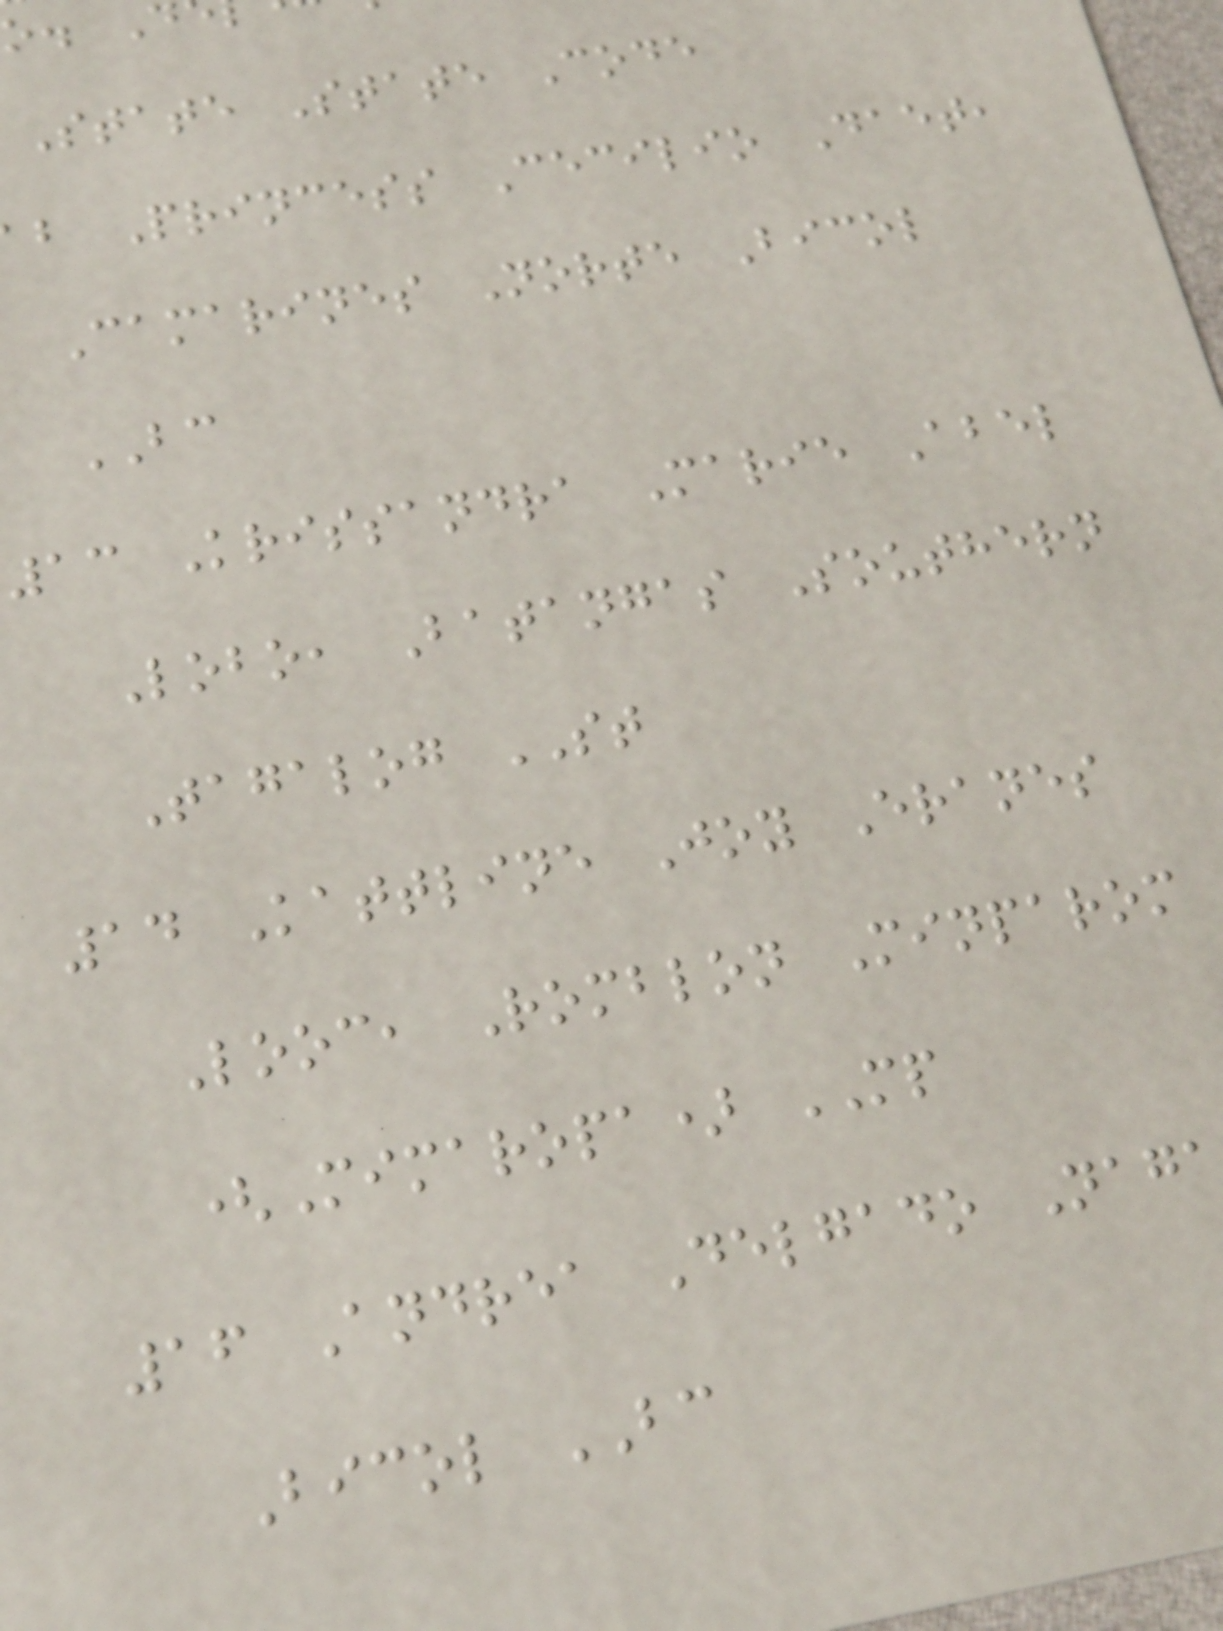State State Code
b Princess Cecilio Daet,
Camarines Norte Bicol
BC
13 Krissandra Marie Abel
Lobo, Batangas Southern
Tagalog ST
14 Kattline Joy Eranes
Looc, Romblon Minparom
(Mimaropa) MP
16 Andrea Delgado Nag
Bicol BC
